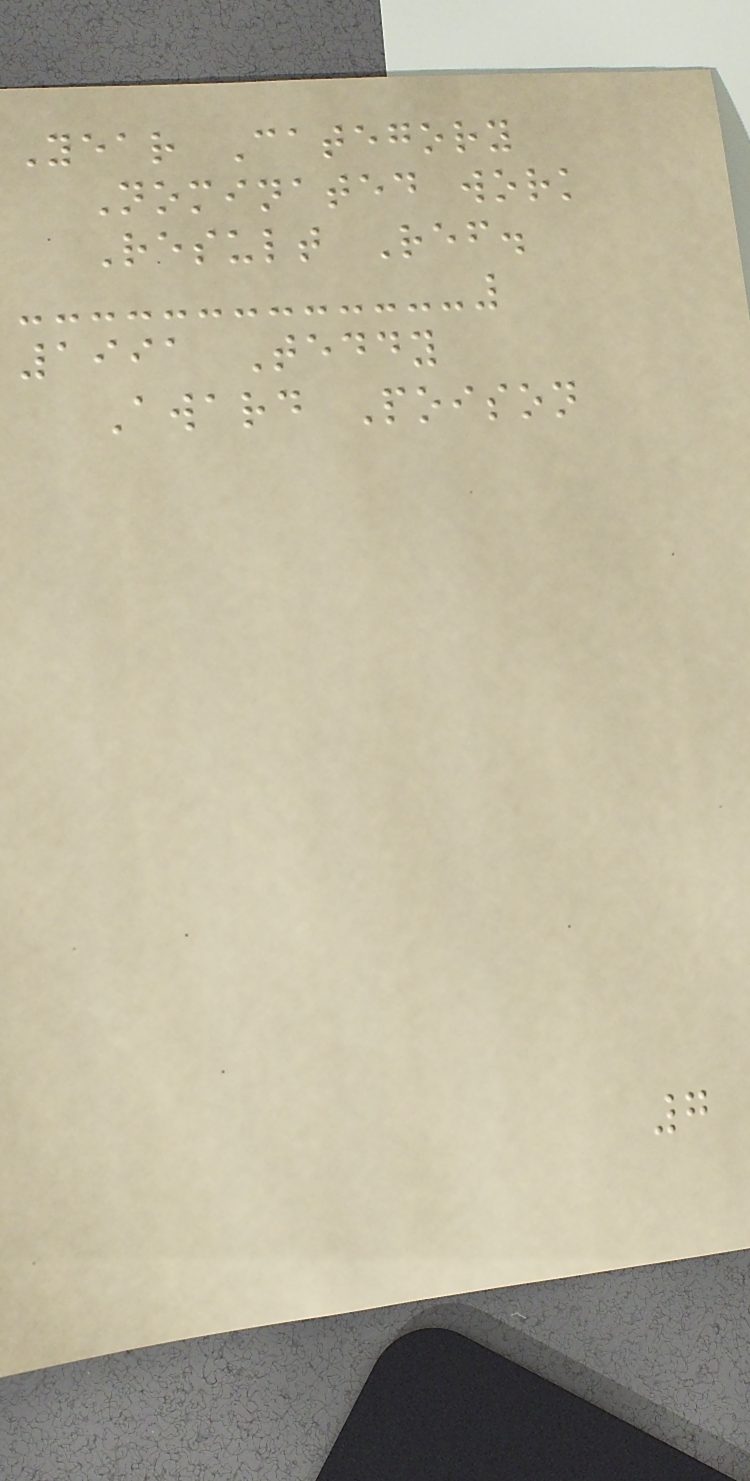Year Category
Nominated work
Result Ref.
1991 Teddy
Award Poison
7
